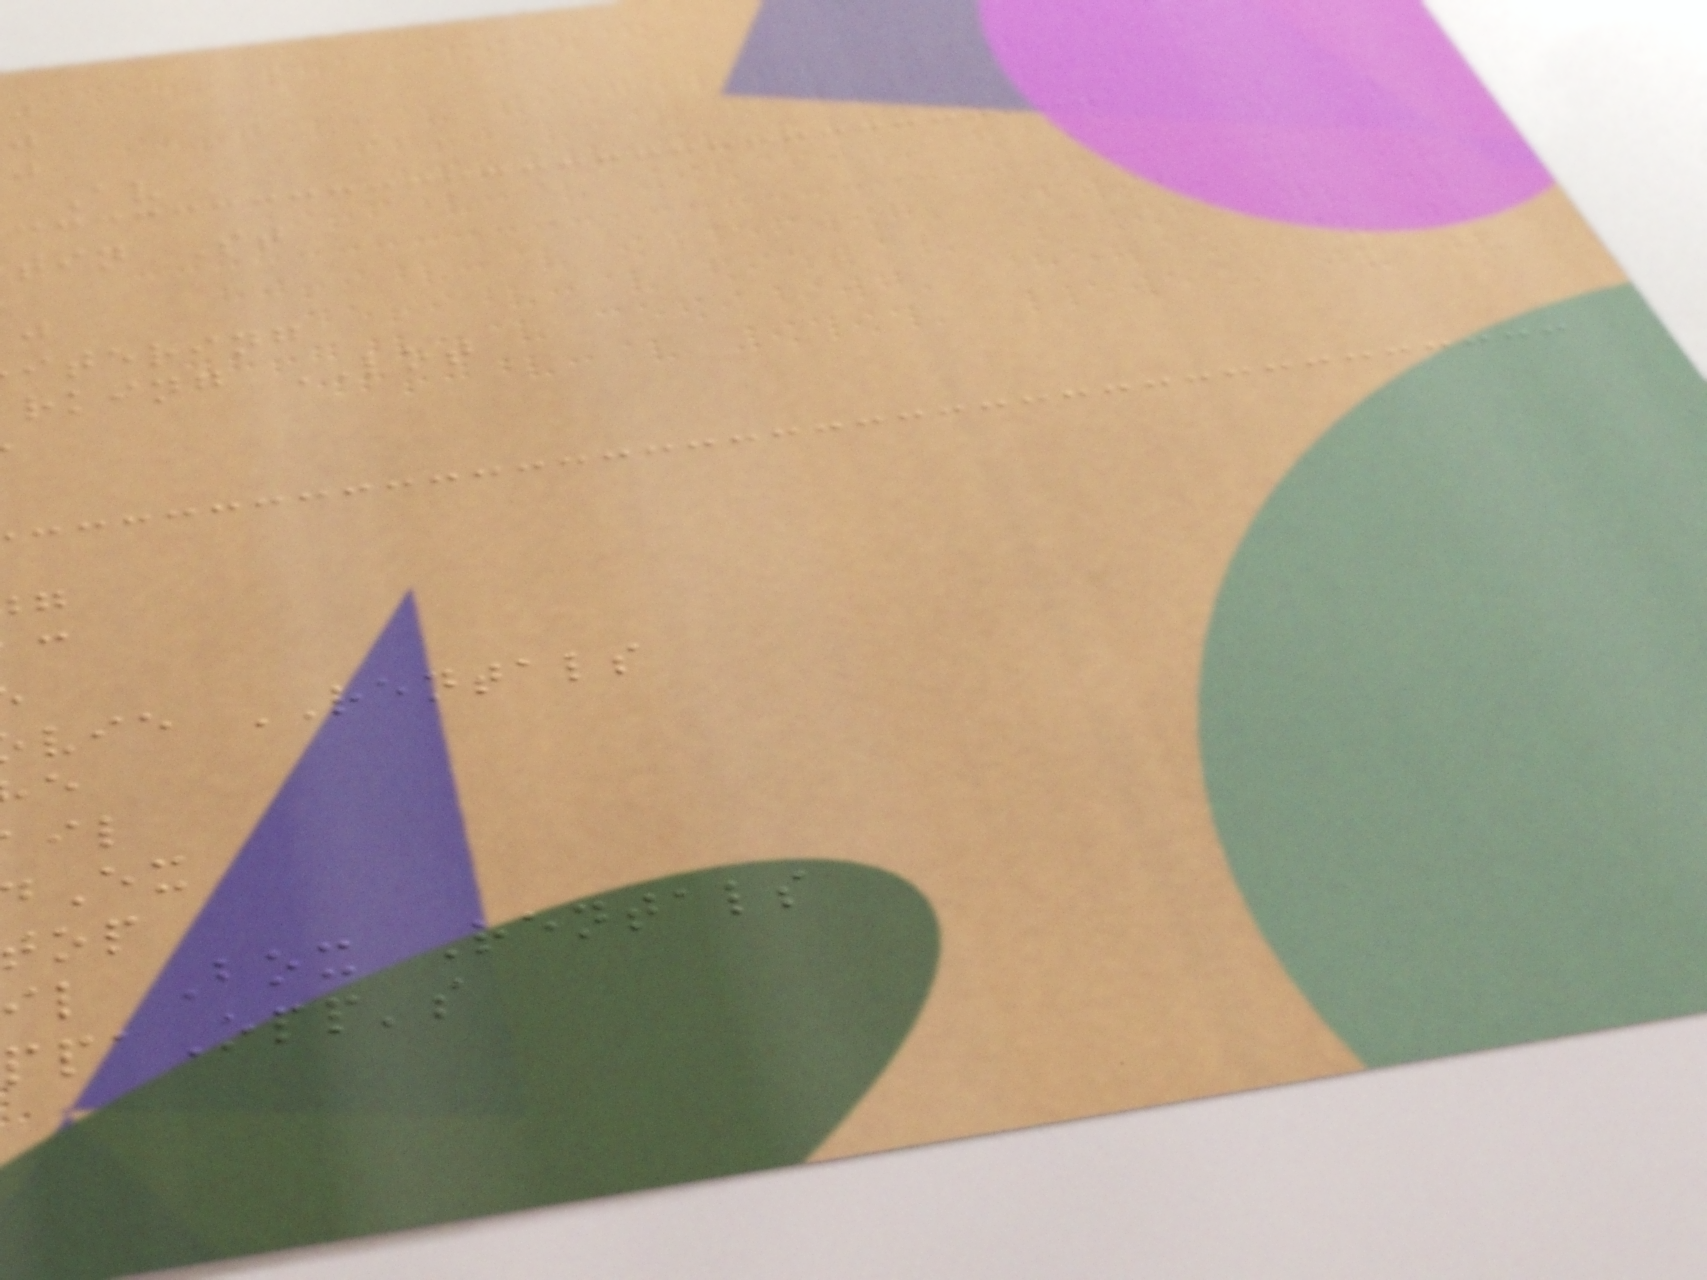tin St
itering
rking LOT
vie RENTALS
il Box Rentals
ppaOpp's
